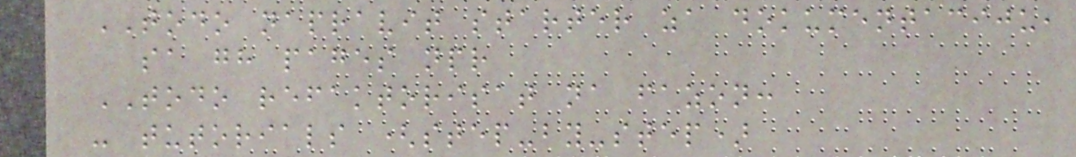TODO napravit starter za dokumentaciju,
sa gh pages npr
TODO refaktorisat na fazon:
- tutorials (step-by-step)
